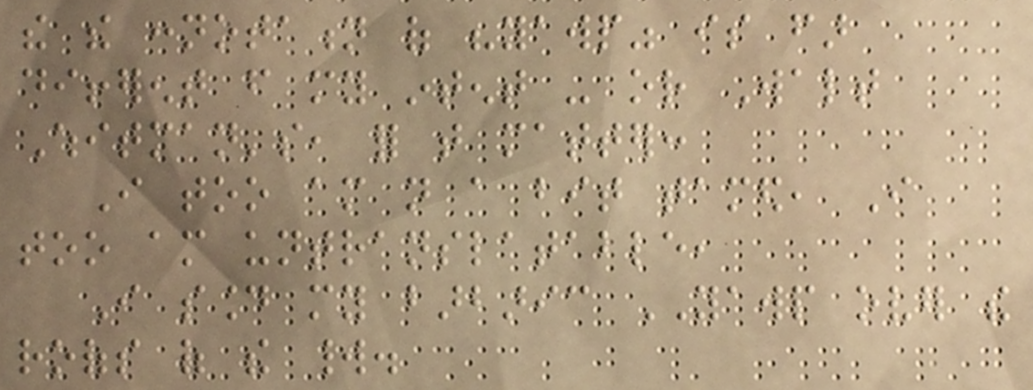the the connotation of "yawp" is far
different from my intent - or Walt
Whitman's, for that matter:
I too am not a bit tamed, I
too am untranslatable,
I sound my barbaric YAWP over the
roofs of the world.
